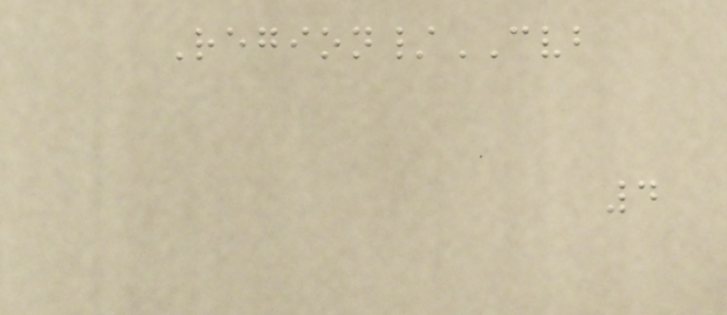Region/CVB
4
